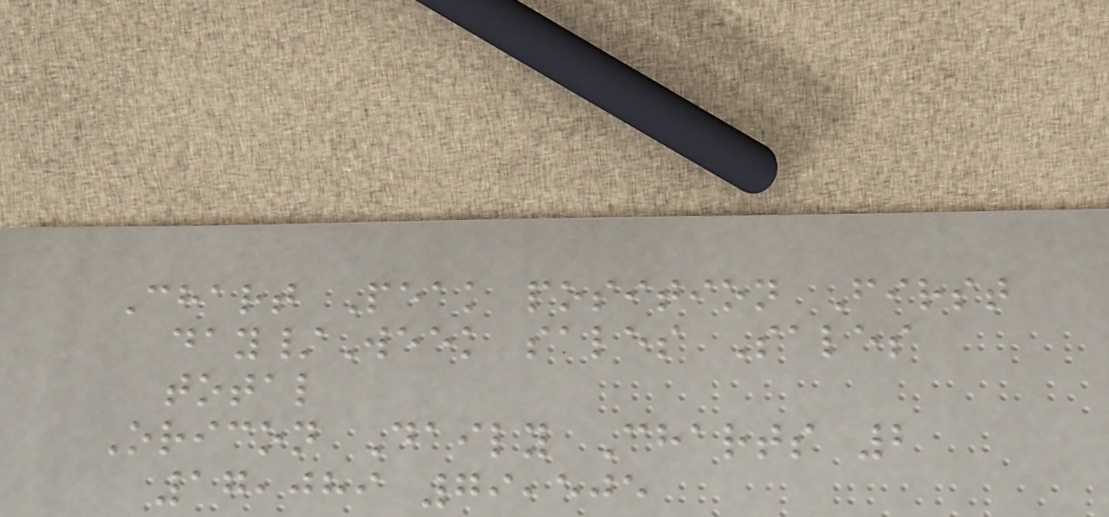Chart Peak position First
day/Week sales Sales
total
Oricon Daily Charts 2
17,089 79,505
